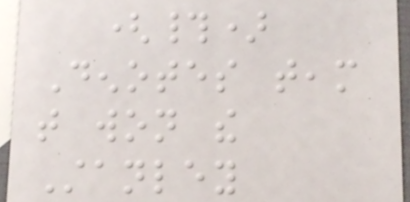(#)
Denotes team
that won the
Stanley
